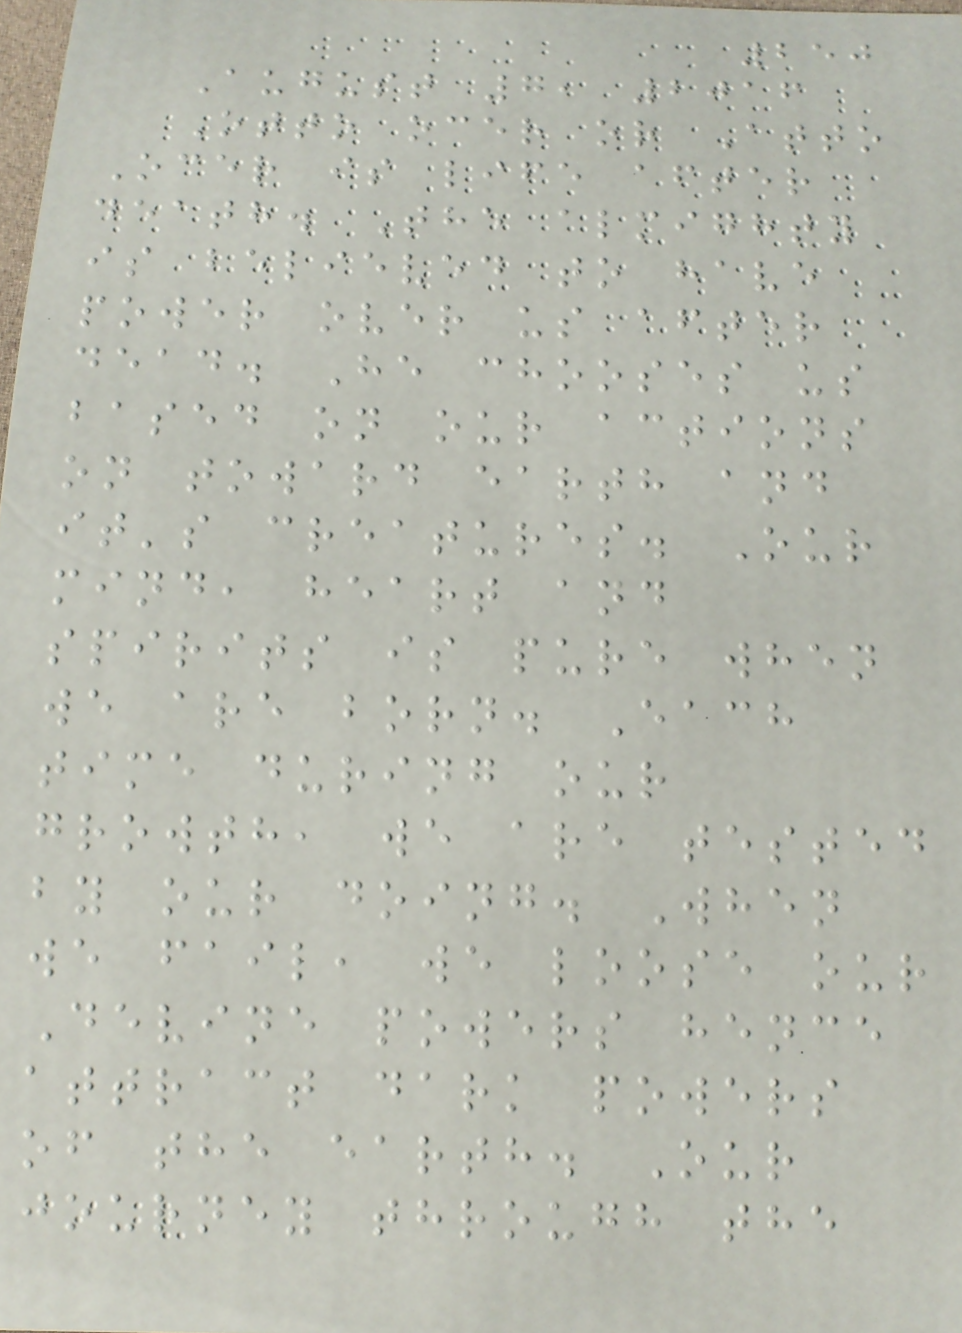250
August 7, 2016
Otto ocer or Atto
Ocer is life after
death. The almighty
is believed to have
power over us after
dead. He chooses us
based on our actions
on toward earth and
it's creatures. Our
mind, heart and
spirits is pure when
we are born. Each
time during our
growth, we are tested
by our doing. When
we fail, we loose our
Devine powers hence
attract dark powers
of the earth. Our
journey through the
